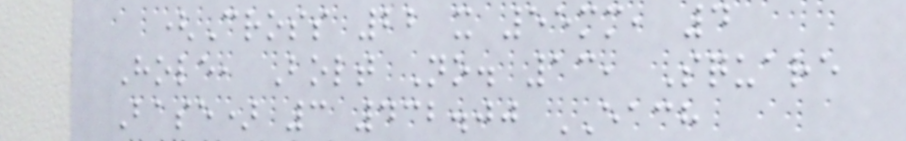(Cross 22 x 55mm, 4
Hole, Bolt No. 13, Square
Base) 3 432.00 EACH
